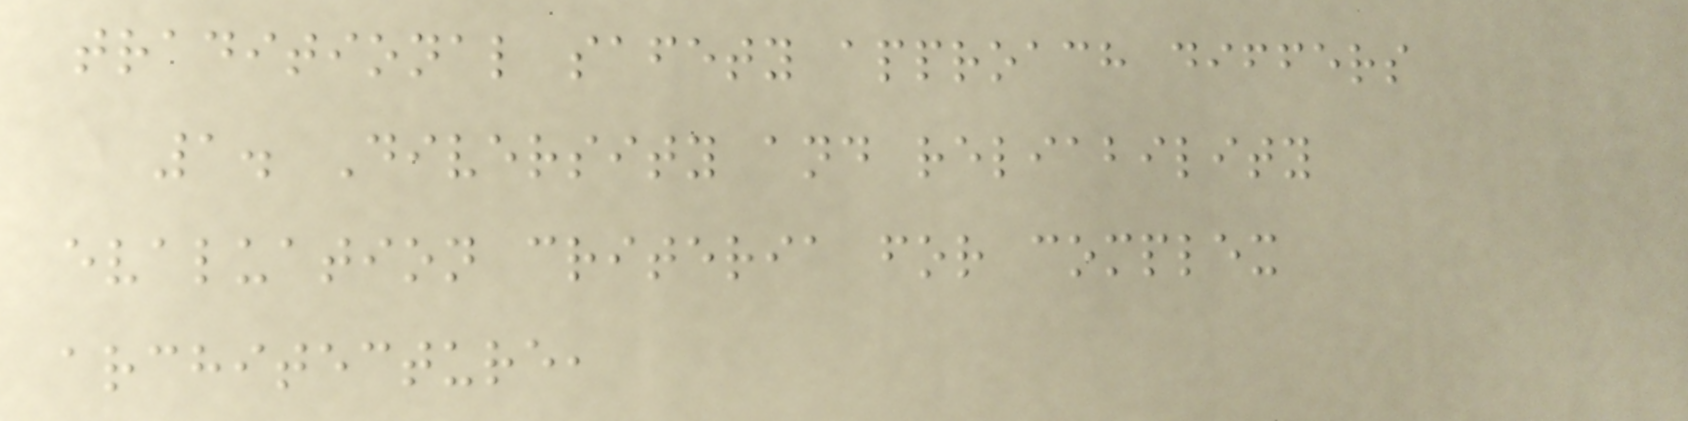traditional safety approach differs
1. Diversity and reliability
evaluation criteria for complex
architecture,
